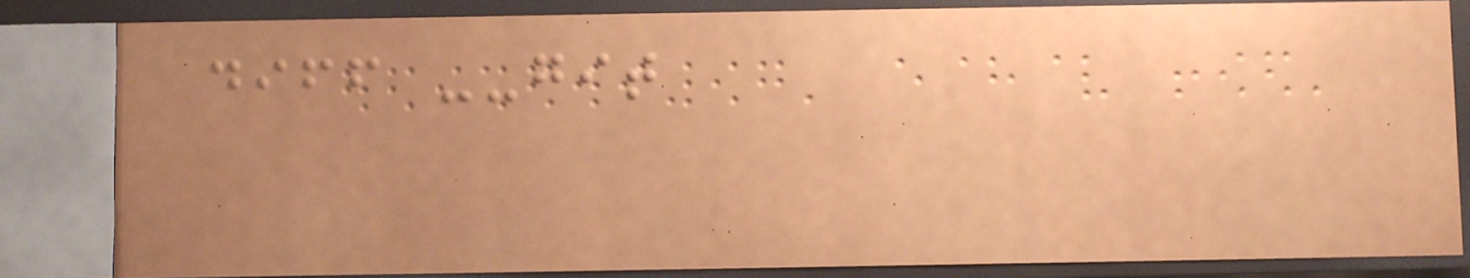diff --git
